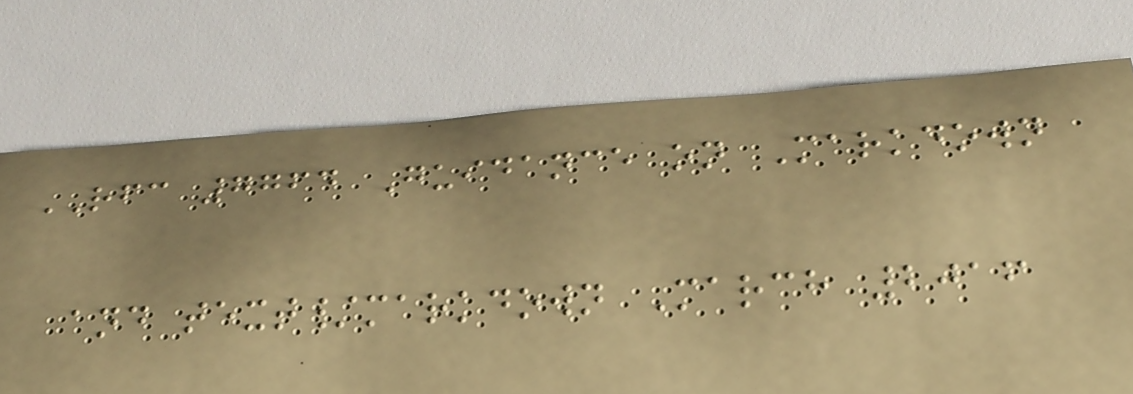RFC 7764 Guidance on Markdown
and text/markdown March 2016
